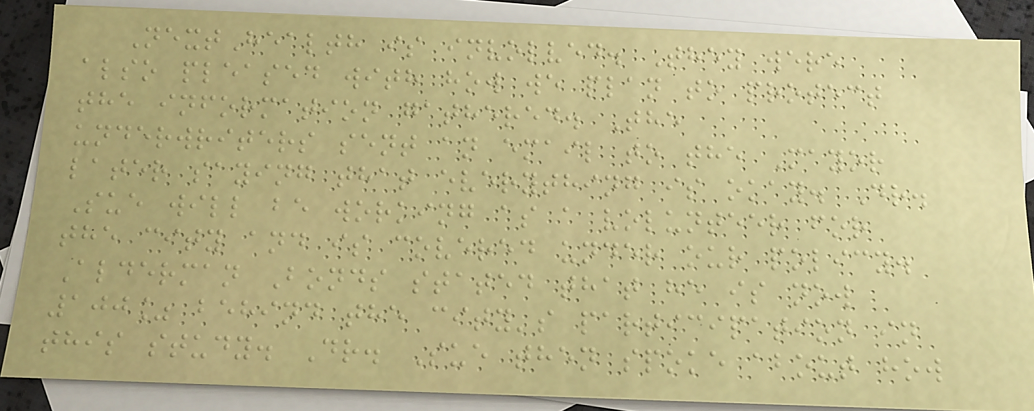NextHealth is involved. They were
also pleased with how we plan to protect
the information gathered. The
underwriters sent an email to the Mayor
later saying that everything is okay. Dr.
Sue will be working as a volunteer for
the city and is covered under our policy.
Alderman Bonds stated that he is now
100% behind the city's participation in
this study. Dr. Sue then spoke about how
